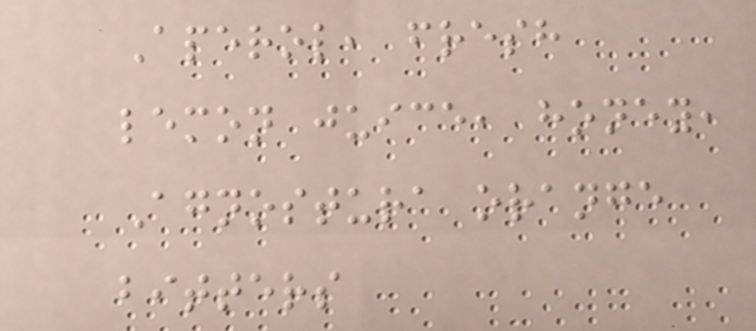Aperol, fresh
lemon juice, honey,
Agnostura orange
bitters
